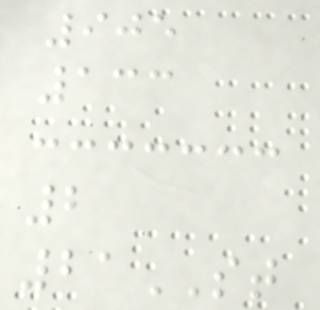905
133
2
21ST
